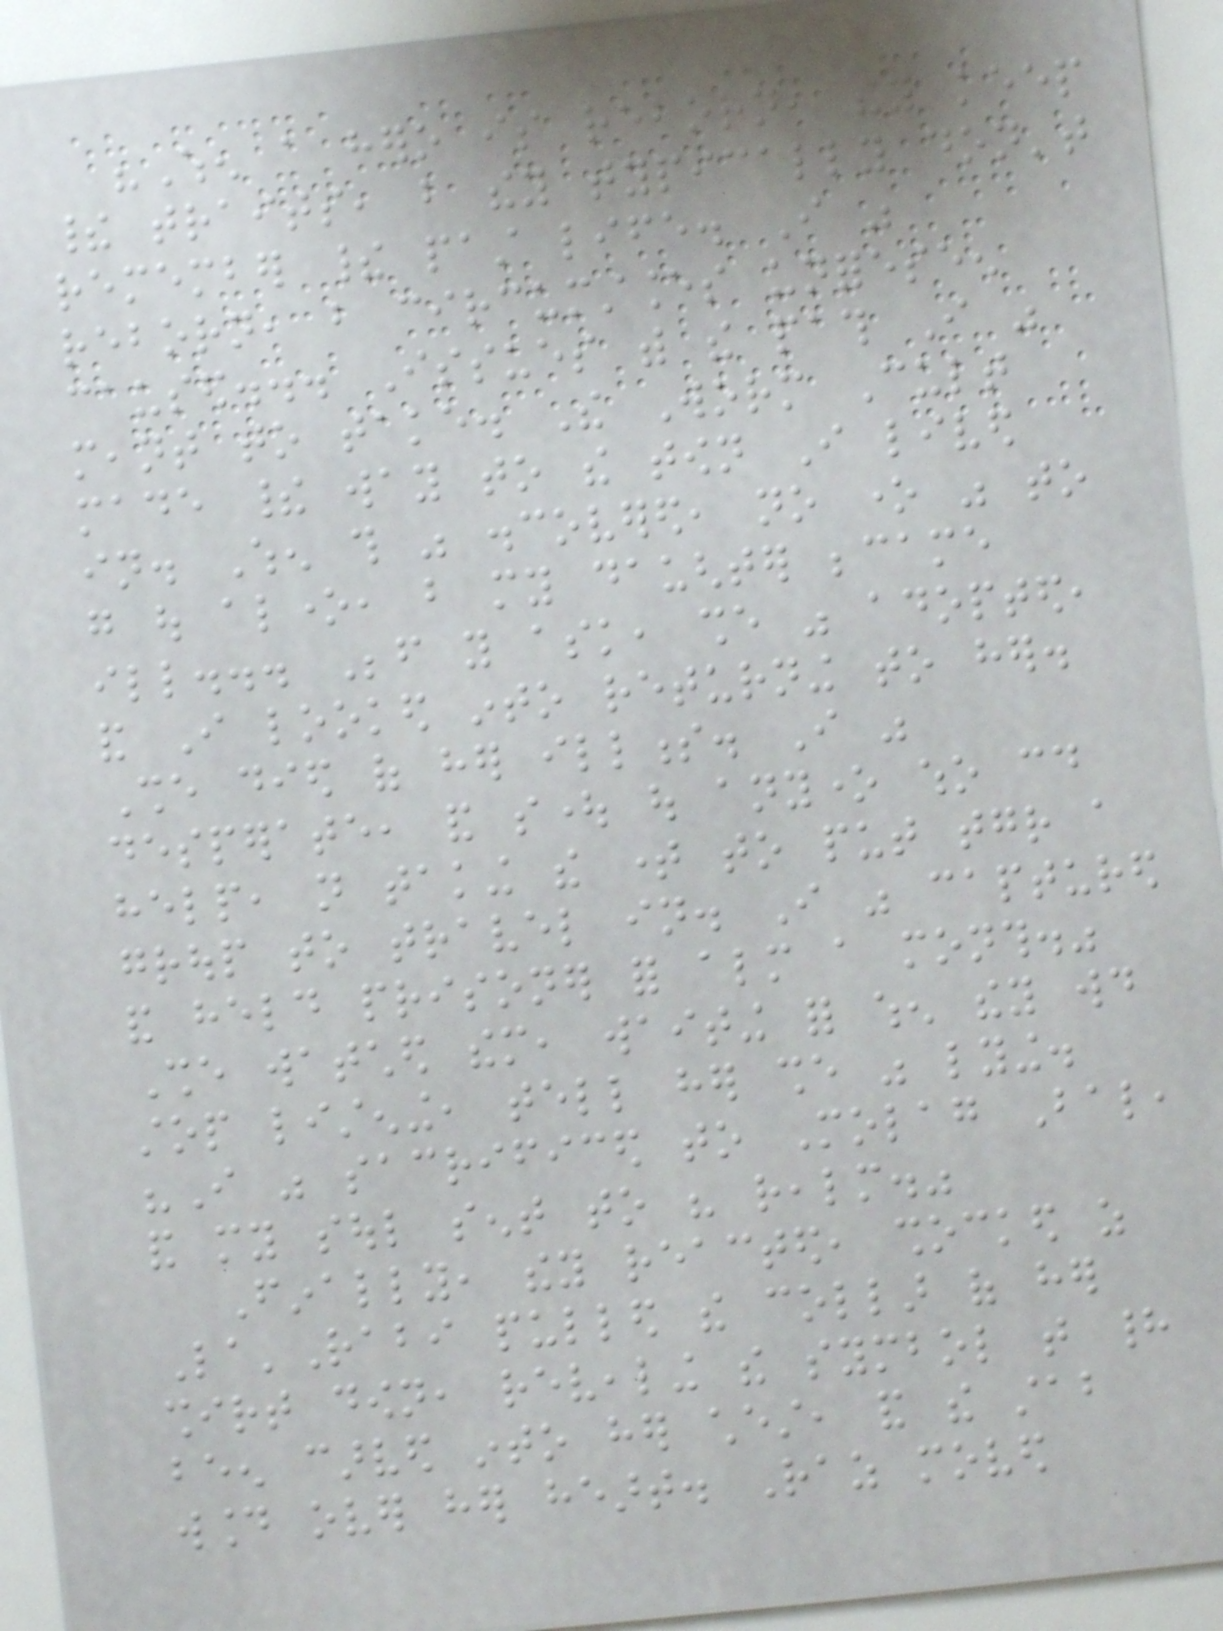"When a hero is reborn, they keep
their traits, but they typically don't
remember their past life. I was
reborn, but circumstances unforeseen
caused... Issues with the path I was
meant to take. The Worm Cult
made their way to the town I lived
in. When this was discovered, no one was to
go out alone, but my daughter became
ill... Before you ask, she was adopted,
and I looked into returning to her.
She died of her illness. I was
desperate, and sought out anyone who could
help, not taking the time to put together a
group to travel in. I was captured
and held prisoner for almost a month."
She watched them, waiting for when they would
stop listening, tell her she was lying.
"I was sacrificed to Molag Bal,
and my soul sent to his realm."
Finally, they reacted, shocked as
La'Rabi pulled the collar of her
shirt down, revealing the symbol that had
been carved into her chest, and the stab
wound over her heart. Raz moved
